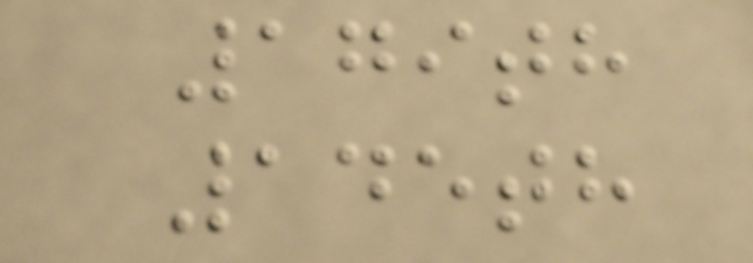179th
145th
